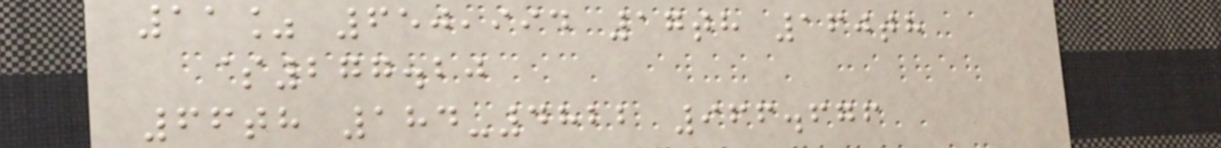11% 650,994 17th 160th
$277.20
66th 184-4822 966.676
